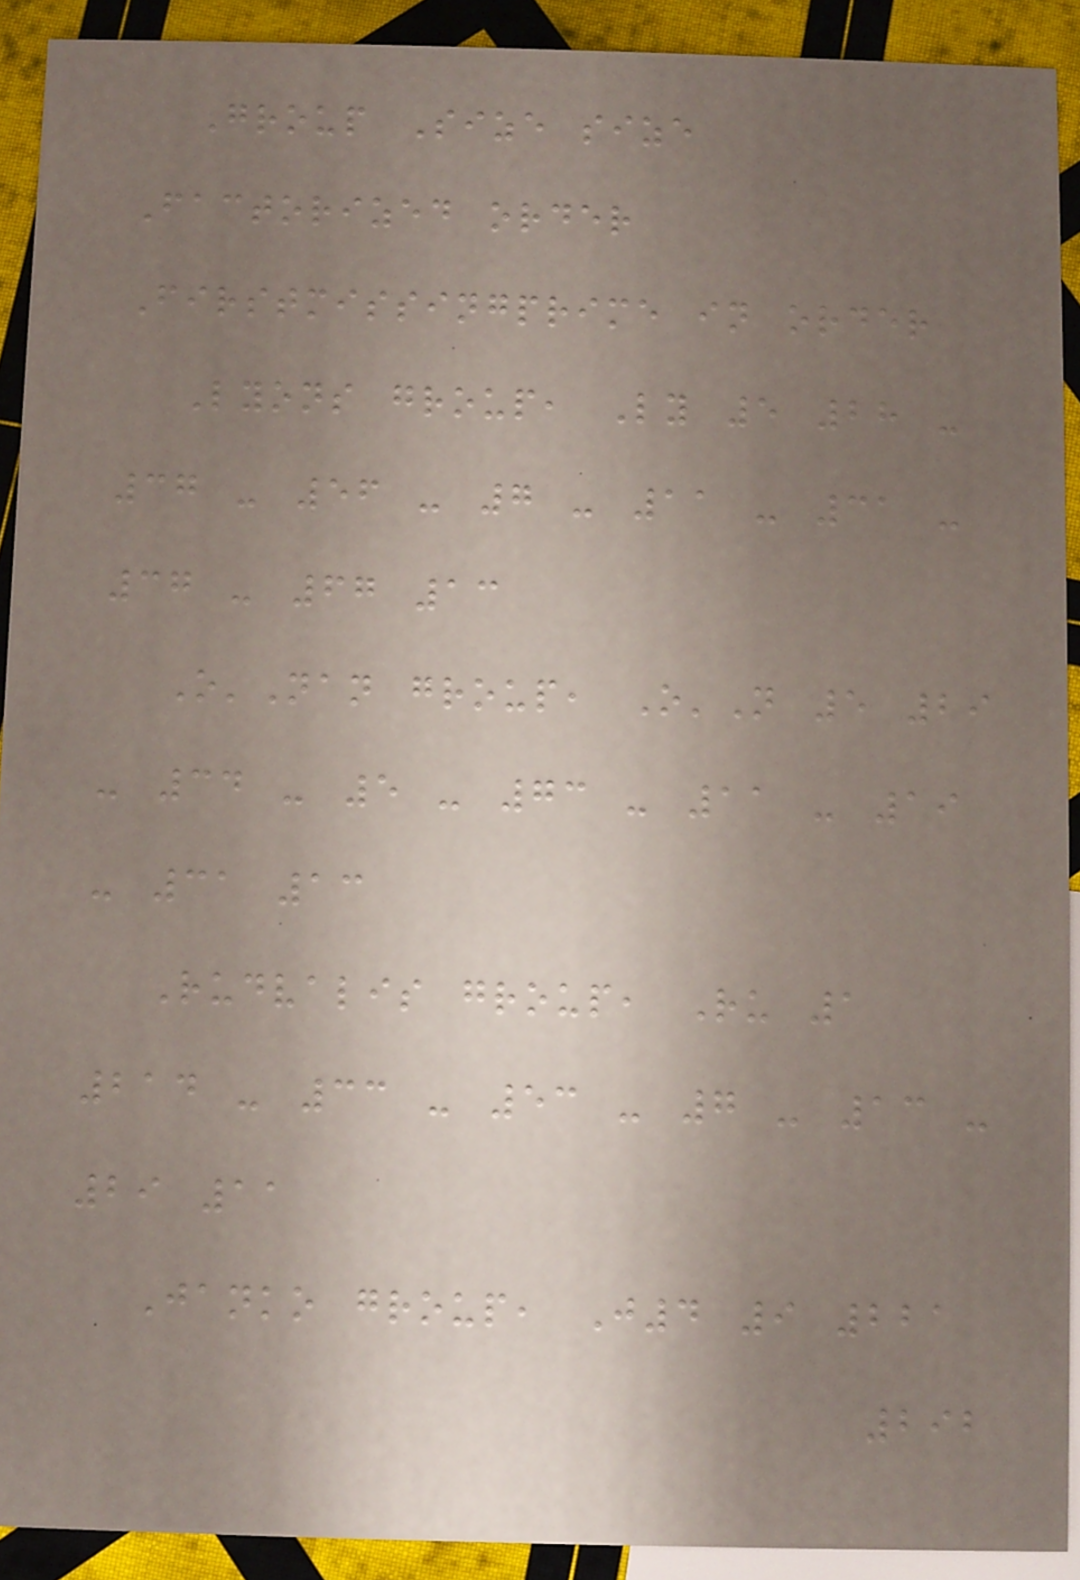Group Size size
Factorized order
Firstmissingprime in order
Lyons group, Ly 5 28 -
37 - 56 - 7 - 11 - 31 -
37 - 67 13
O'Nan group, O'N 5 29
- 34 - 5 - 73 - 11 - 19
- 31 13
Rudvalis group, Ru 1
214 - 33 - 53 - 7 - 13 -
29 11
Janko group, J4 9 221
292
